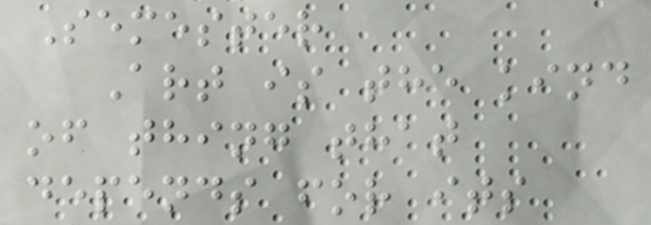Semester
Art is the kind
of thing that
depends for its
